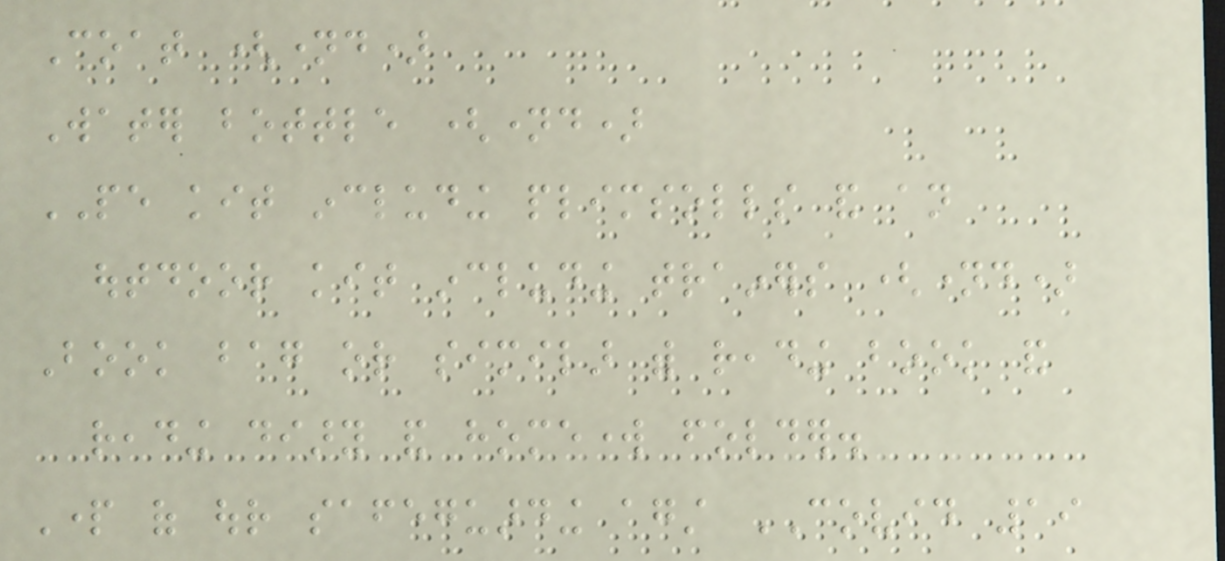Coat (named)
Water bottle (named)
PE kit including plimsolls and an
outdoor kit including trainers (named)
Book bag or similar with reading book and
reading diary and homework folder.
Part of our safeguarding against COVID 19
